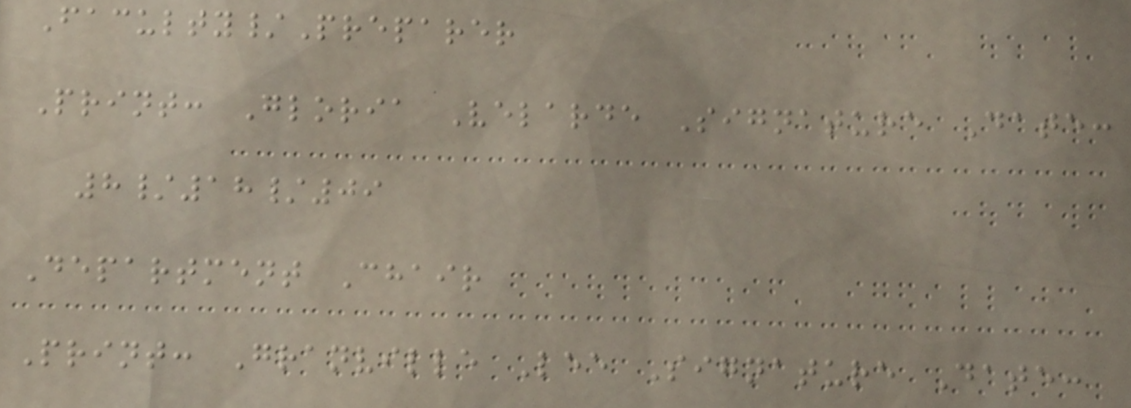Faculty/Preparer
Print: Gloria Velarde Signature Date:
8/18/09
Department Chair
Print: Granville Lee Signature Date:
